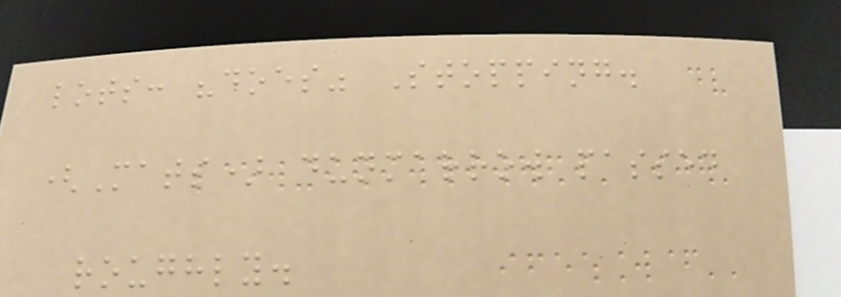lots: "does" Stopping.
(Mats) dunmarrow passed
roughly.
